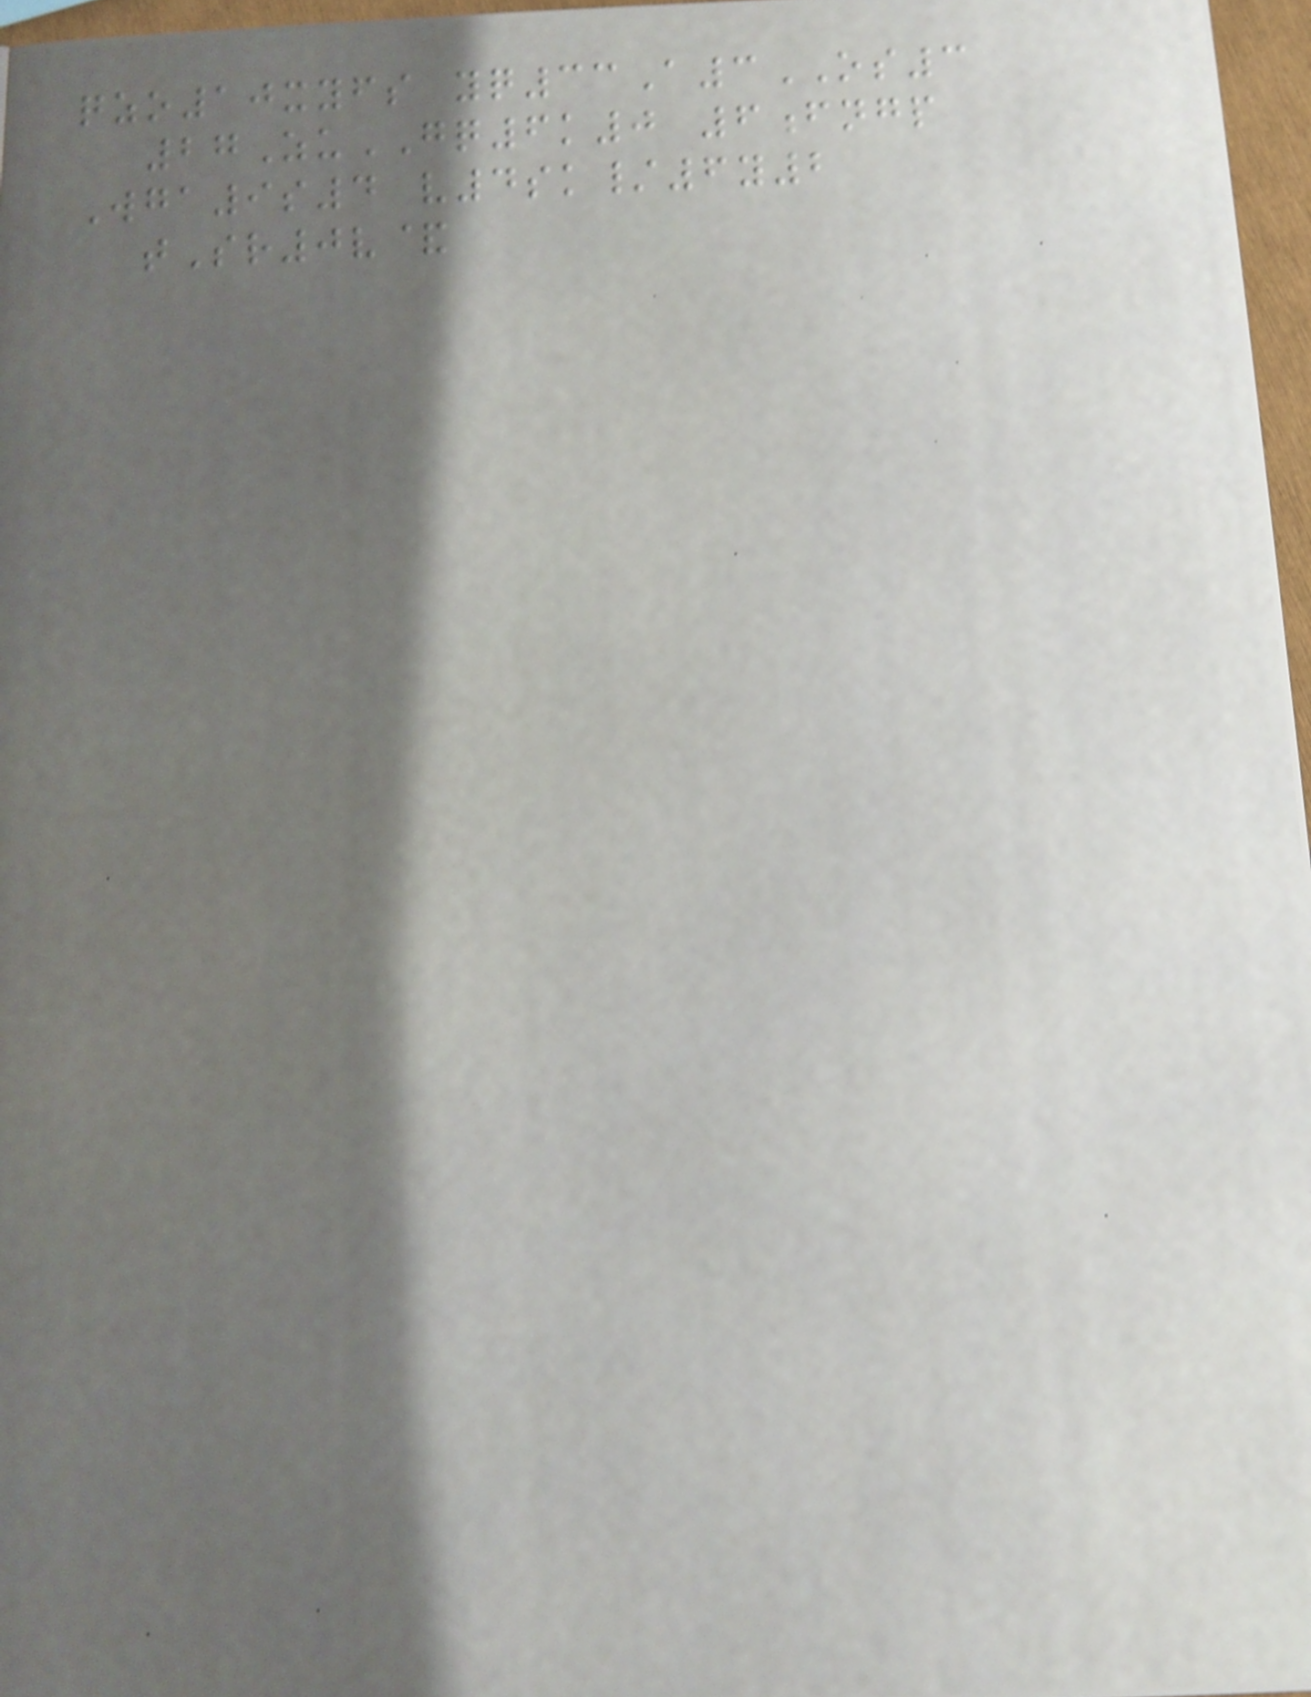qzo10xyfs yq33A3OS3
27ZuGQ6k0 6fngp
Wga9s4 v4sk/6y2
tSr0v&
